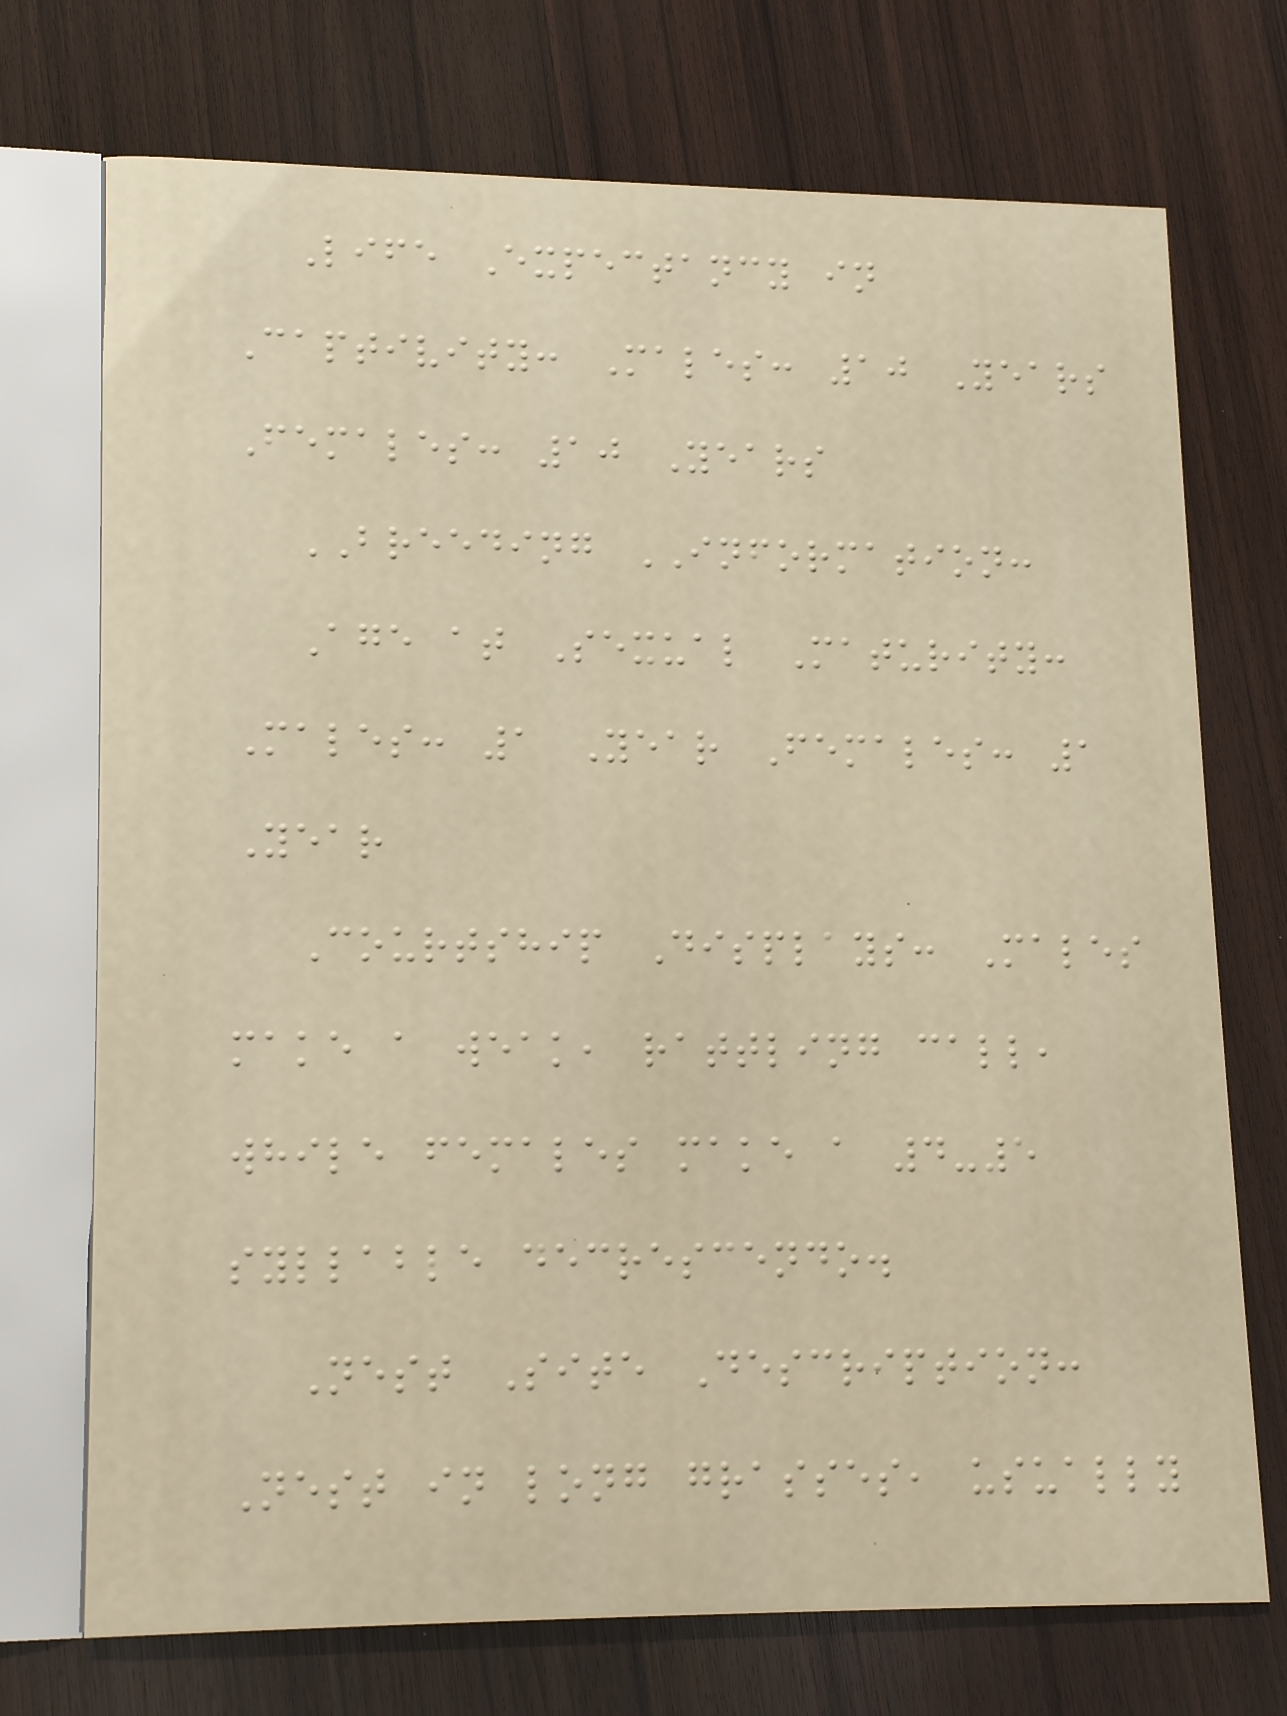Life Expectancy in
Captivity: Males: 10 Years
Females: 10 Years
BREEDING INFORMATION:
Age at Sexual Maturity:
Males: 1 Year Females: 1
Year
Courtship Displays: Males
make a weak, rattling call,
while females make a 4-5
syllable decrescendo.
Nest Site Description:
Nest in long grasses, usually
